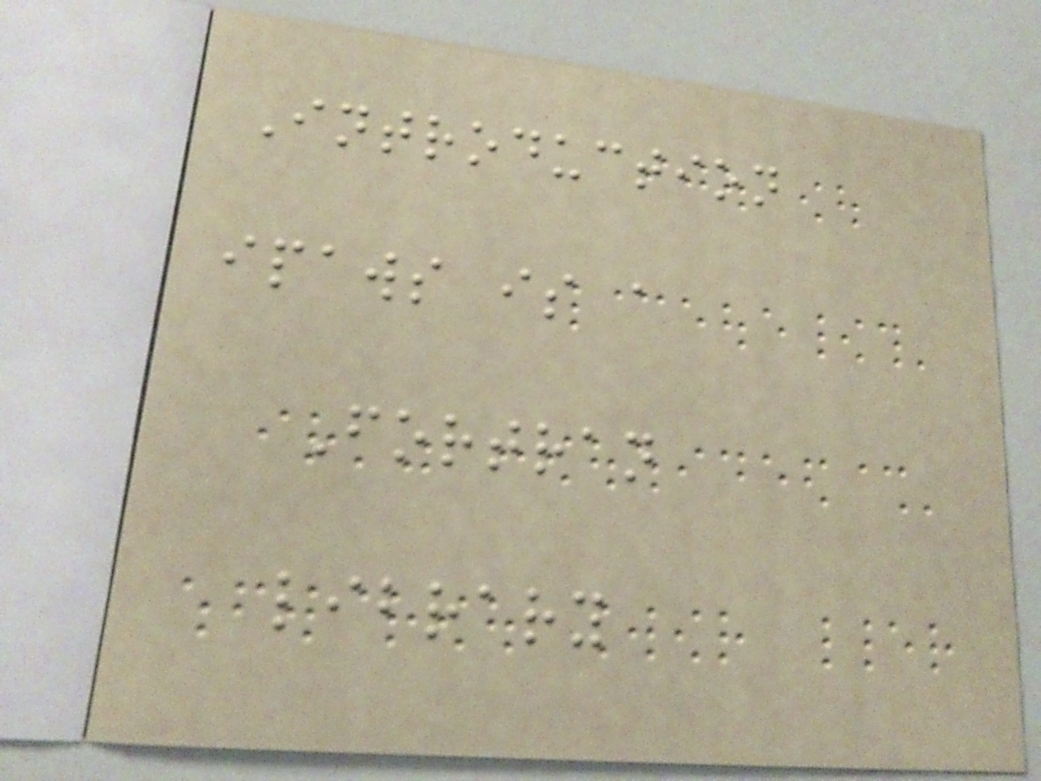Introduction
ipaws is a
Fortran
library
